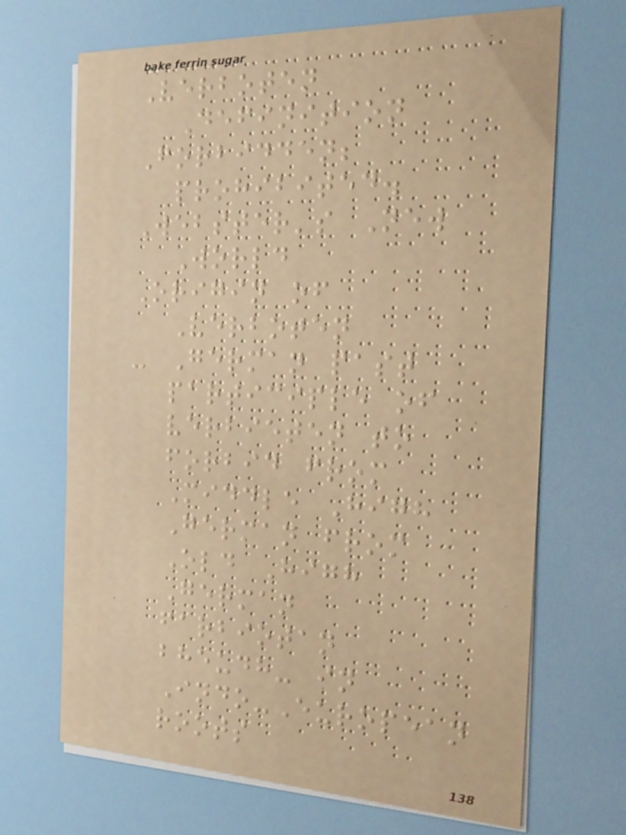Verboten
Definition
Forbidden;
prohibited.
Webster's New
World
Origin of
Verboten
- German past
participle of
verbieten to
forbid from
Middle High
German from
Old High
German
farbiotan
bheudh- in
Indo-European
roots
